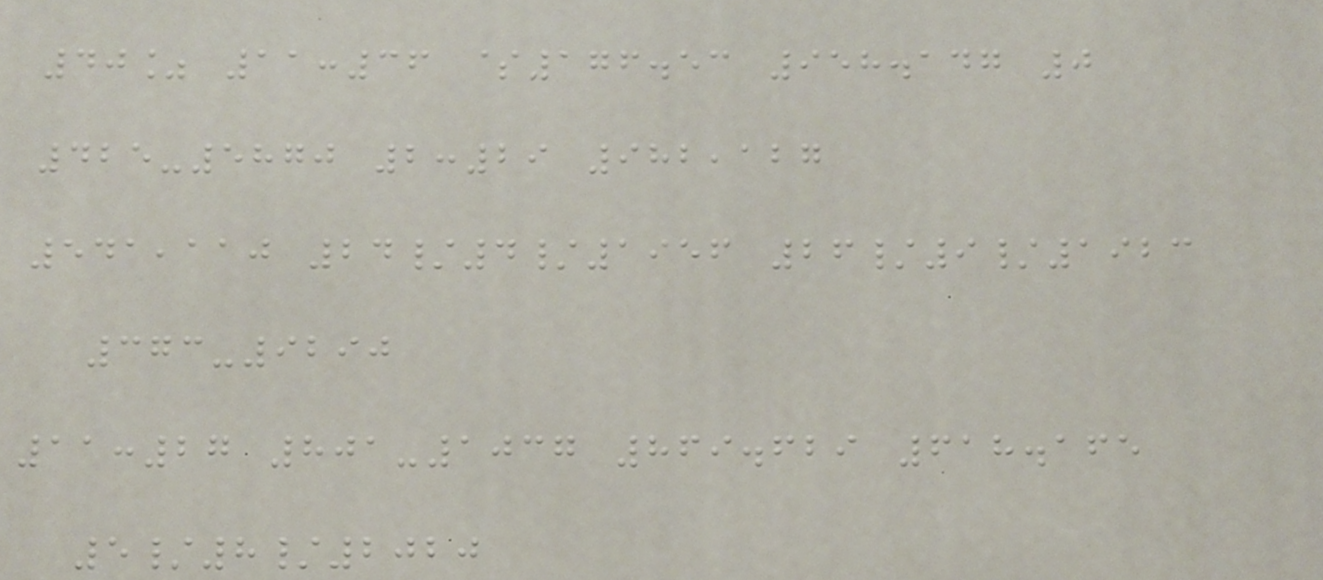40% 11:36 $176.53 958.147 0
425-5870 2:29 982,127
541,110 24/4/1956 26/9/1923
373-9290
11:27 801-1037 869.629 618.165
5/8/2020
